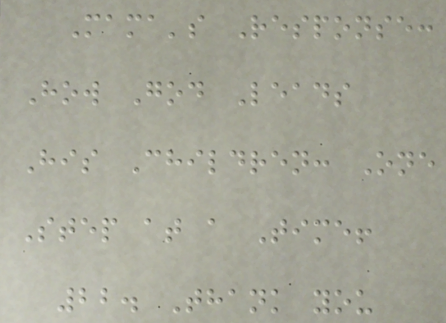Mama's Response:
How God Leads
His Children: One
Step at a Time!
22. Thank you
